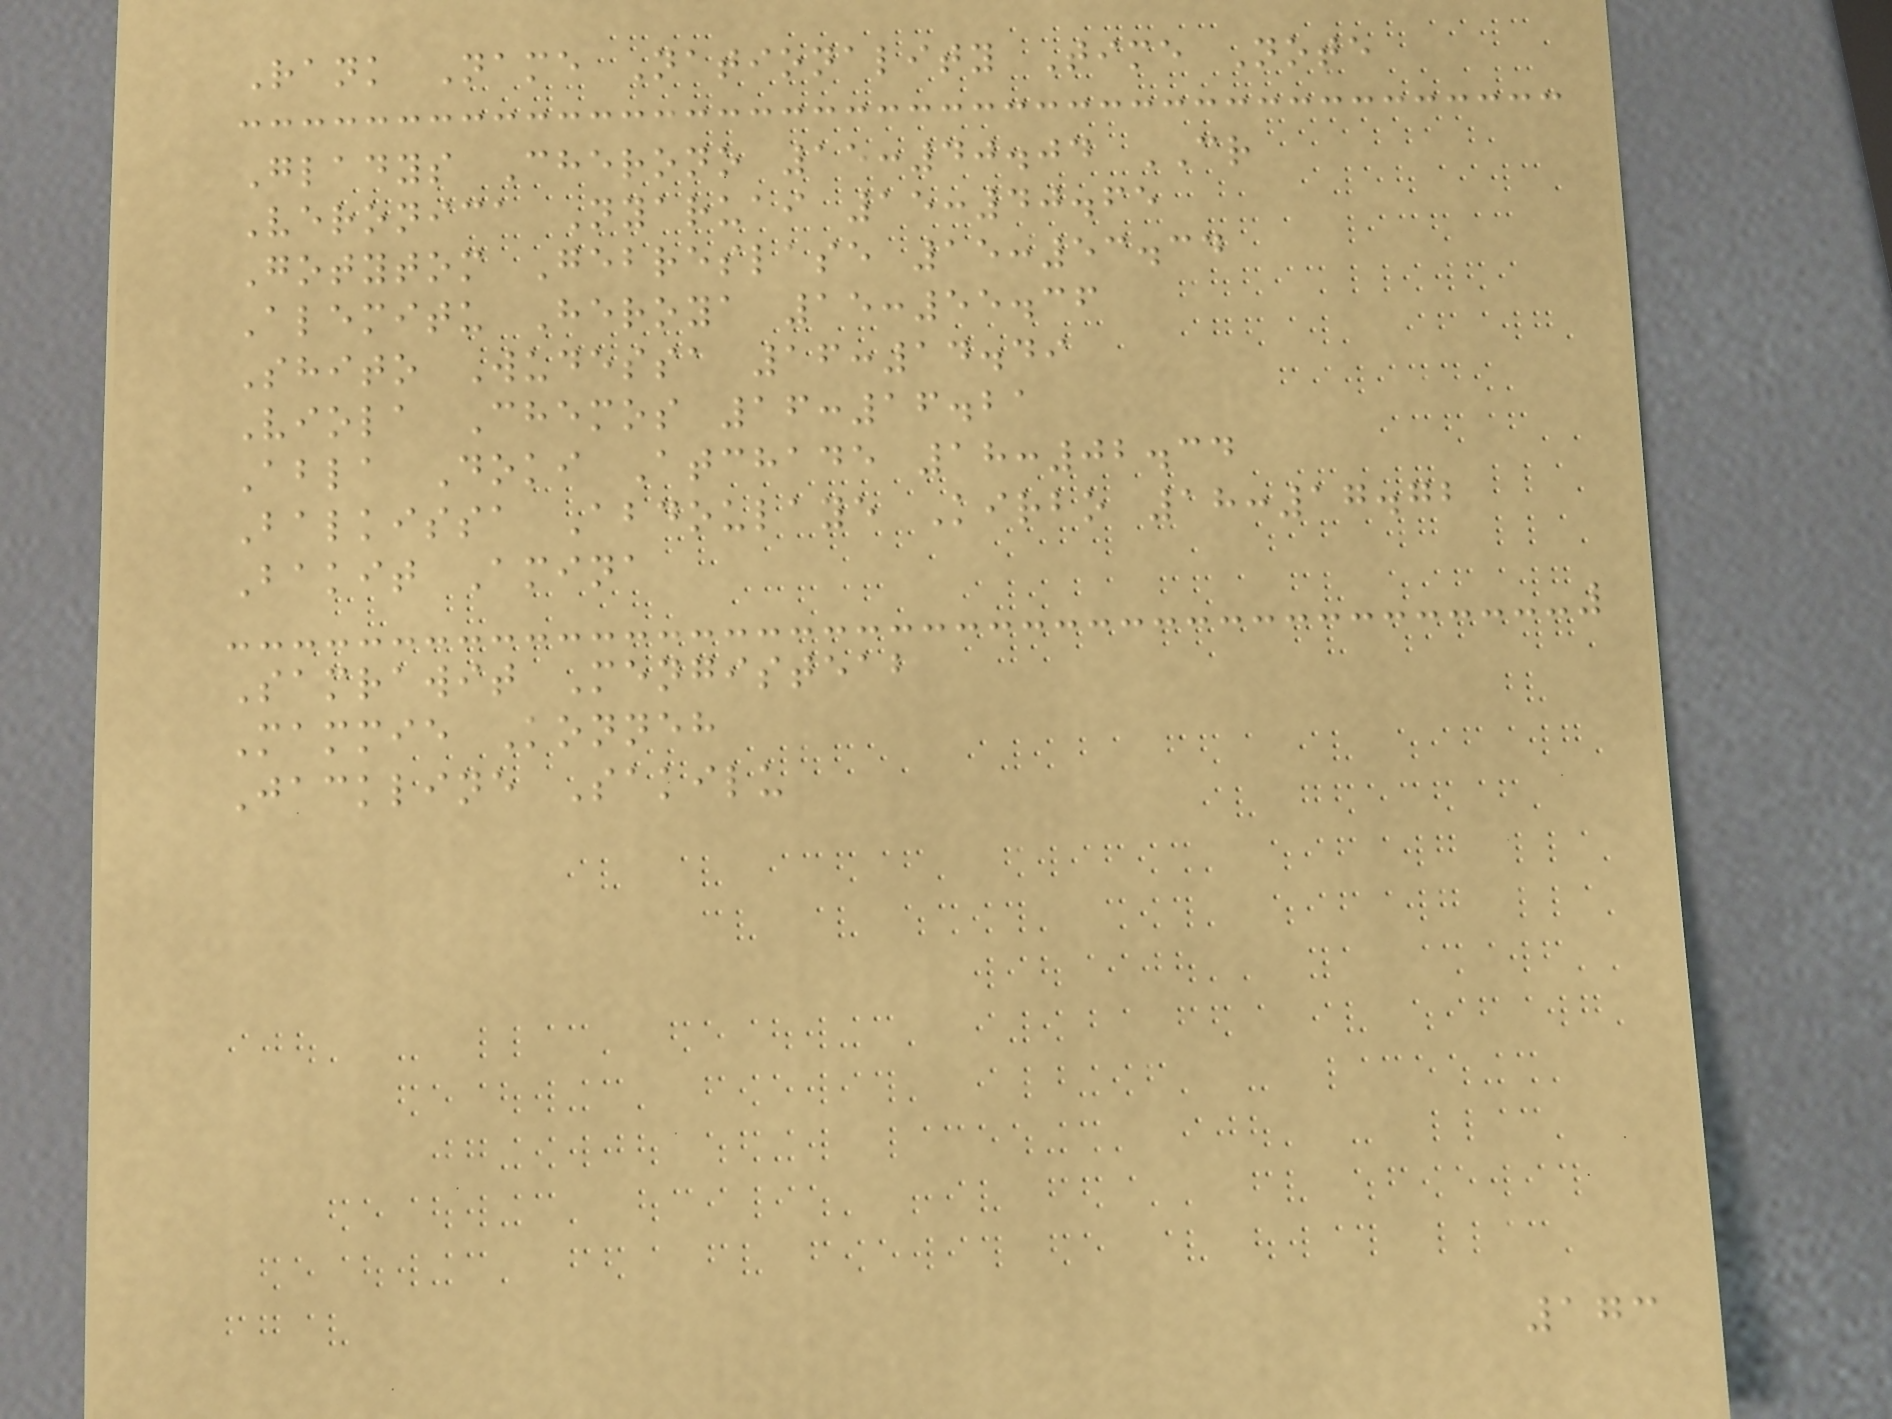Rank Name Nationality Time Note
Gladys Cherono 15:40.04 CR
Veronica Nyaruai 15:40.65
Gotytom Gebreslase 15:53.34
Alemitu Heroya 15:55.36
Shito Wudessa 16:14.49
Viola Chemos 16:16.21
Abla Doki Atchade 18:02.34
Balkissa Abdoulaye Kirbo 18:17.72
Bakit Amina
Samrawit Mengisteab
Mammie Konneh
Jackline Sakilu
173
